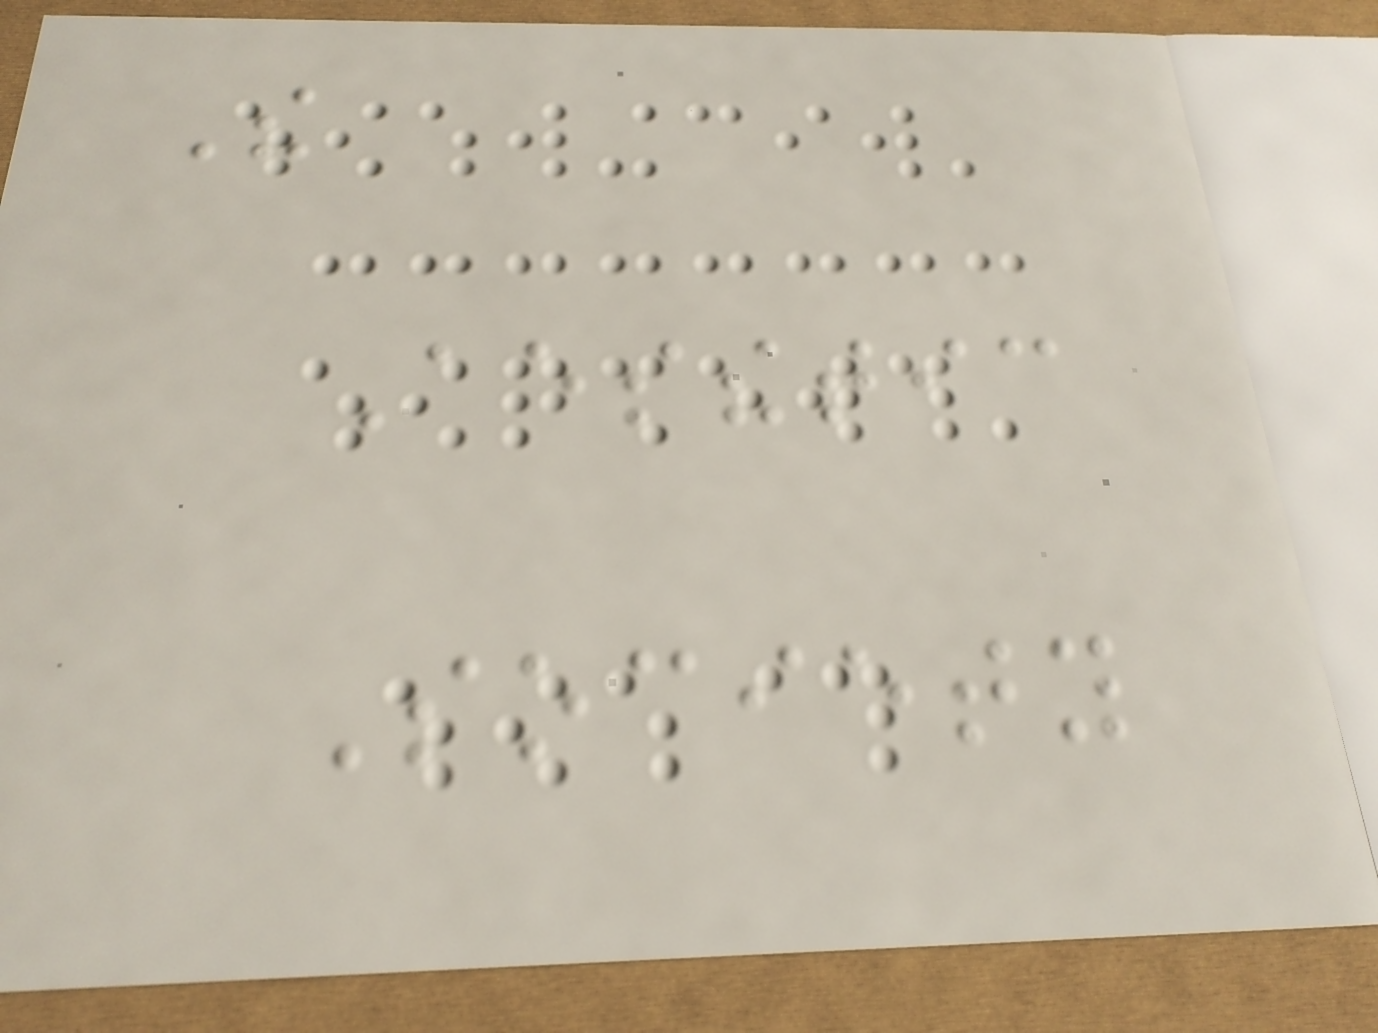The
Aesthetic
Society
